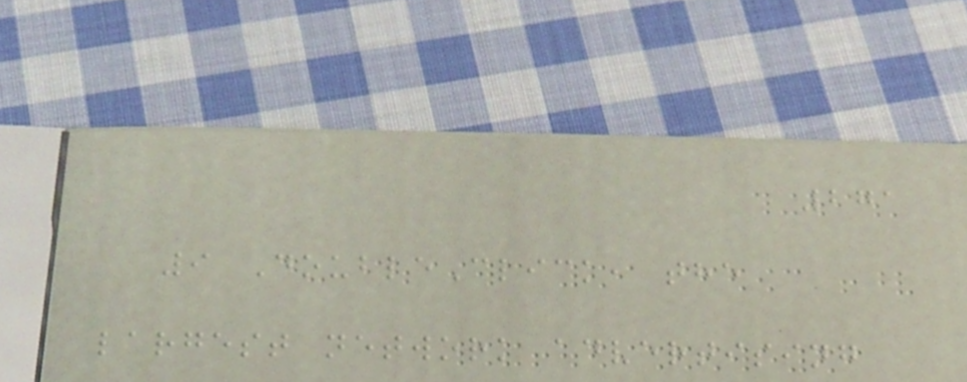271
9 DoubleClick, the
largest network advertising
